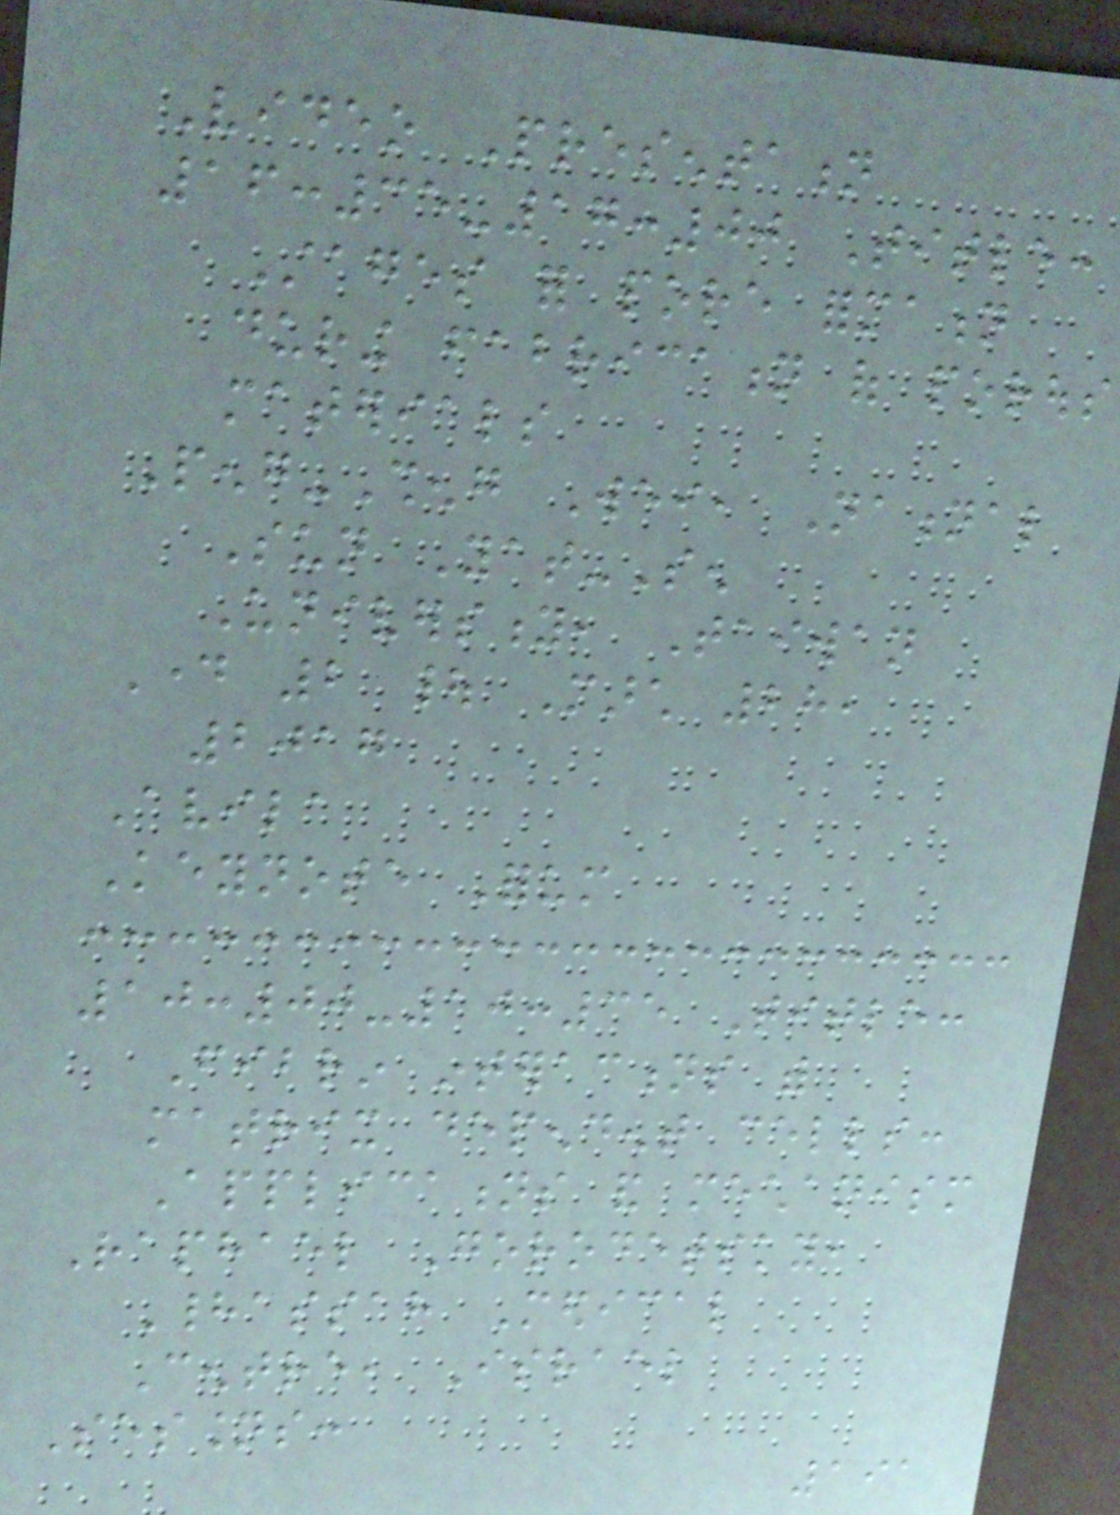Video Presentation
16:35-17:00 Title:
Stages for pore formation
during fabrication of porous
materials
Peng-Sheng Wei, National
Sun Yat-Sen
University, Taiwan
Day 2 | March 28,
2017
Avila
Keynote Forum
10:00-10:35 Title:
Fibrin interactions with
matrix dependent cells:
Applications and mechanism
Raphael Gorodetsky,
Hadassah Medical
Centre, Israel
Sessions:
191
